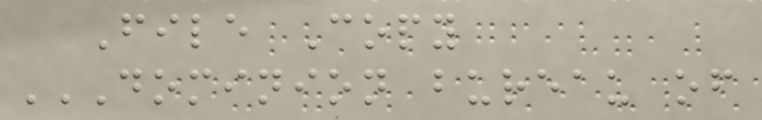File Copy
DOMINION BUREAU OF
